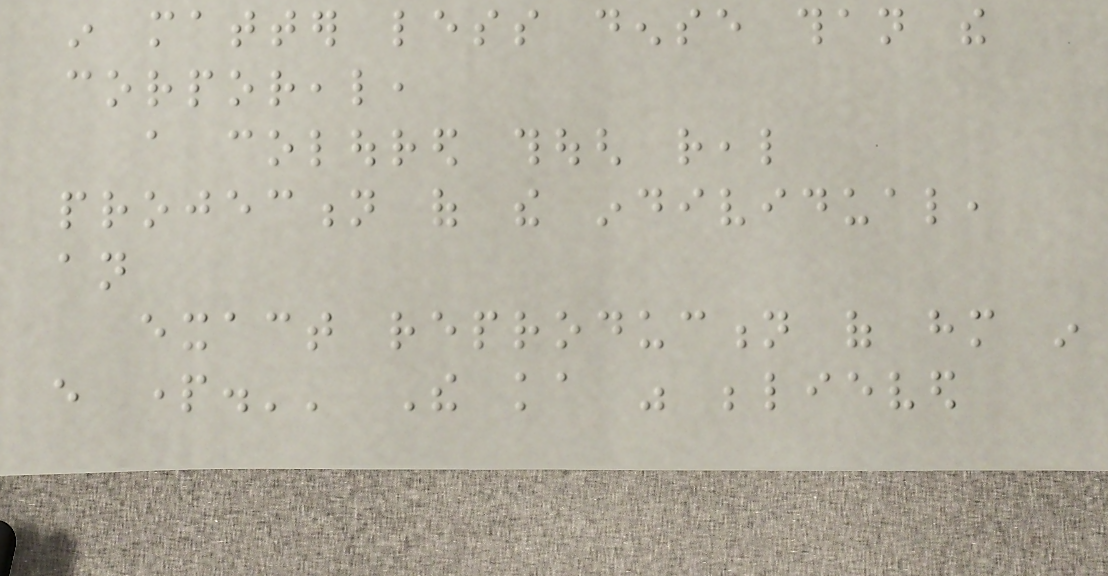in matter less dense than the
corporeal,
a coloured though real
projection of the individual,
an
exact reproduction of him in
every part.'' The ka was believed
